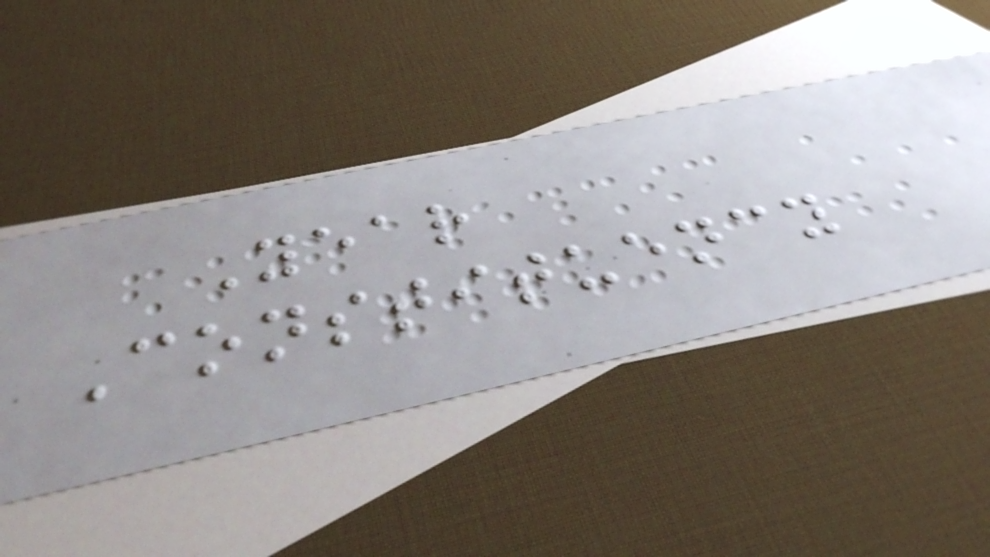Year
Constituency
